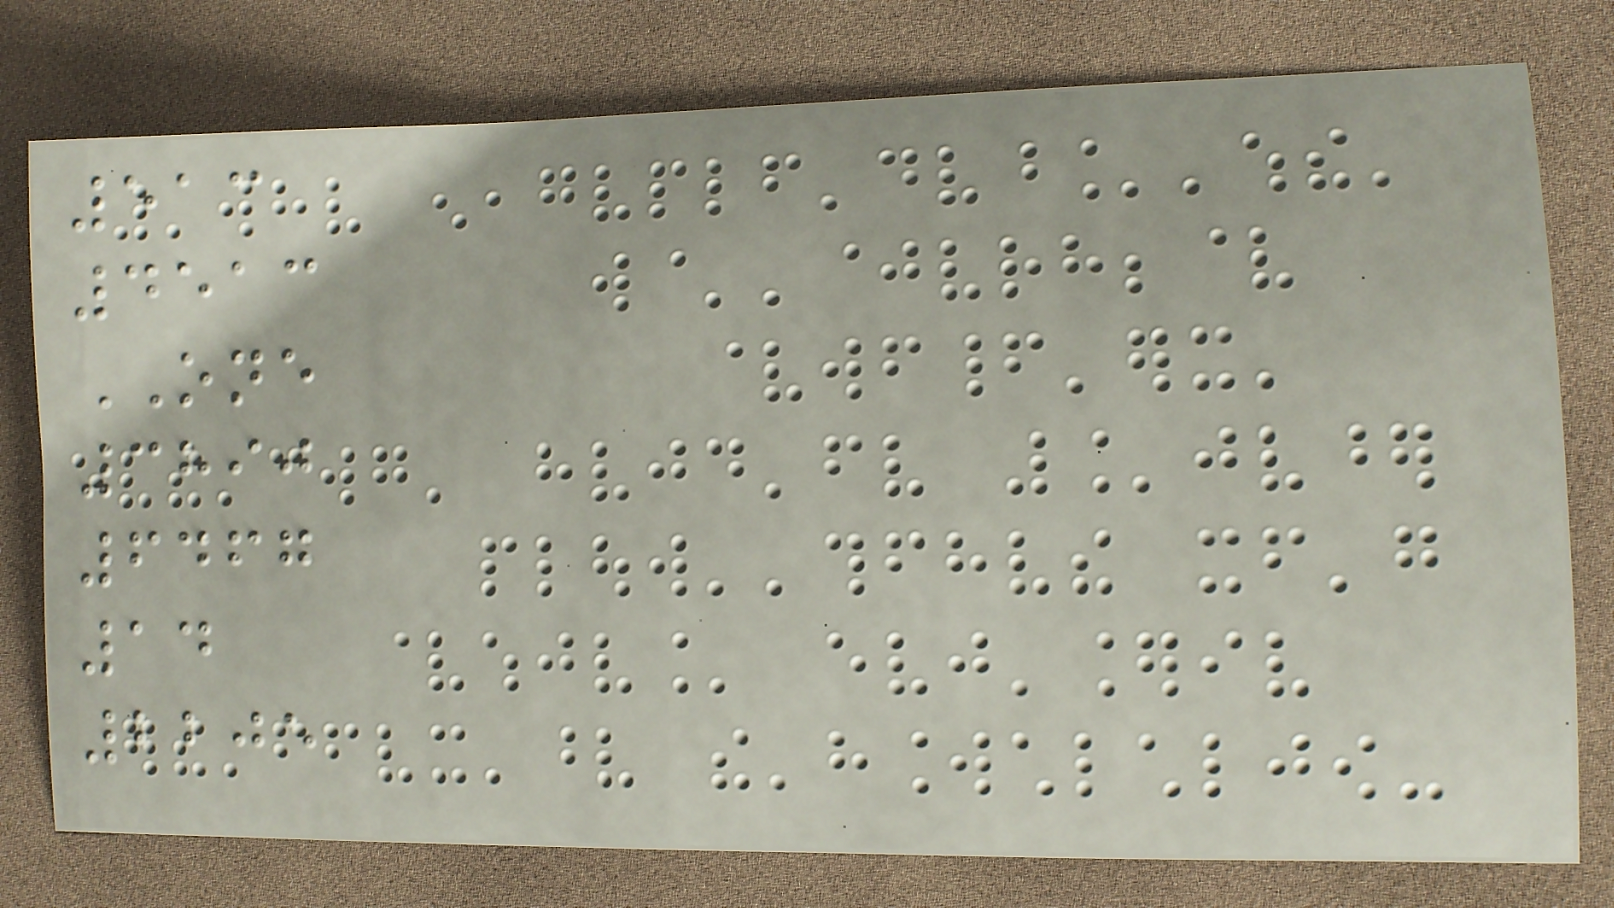513
4513
ONE
3890
6467
14
2205
